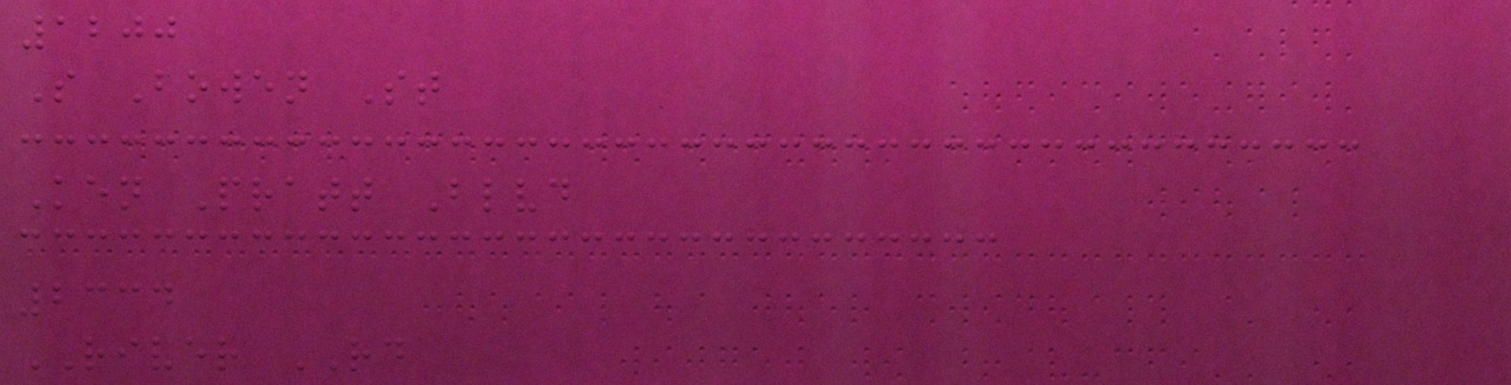1200
S Bowen St
Ken Pratt Blvd
2334
RIVER RD
